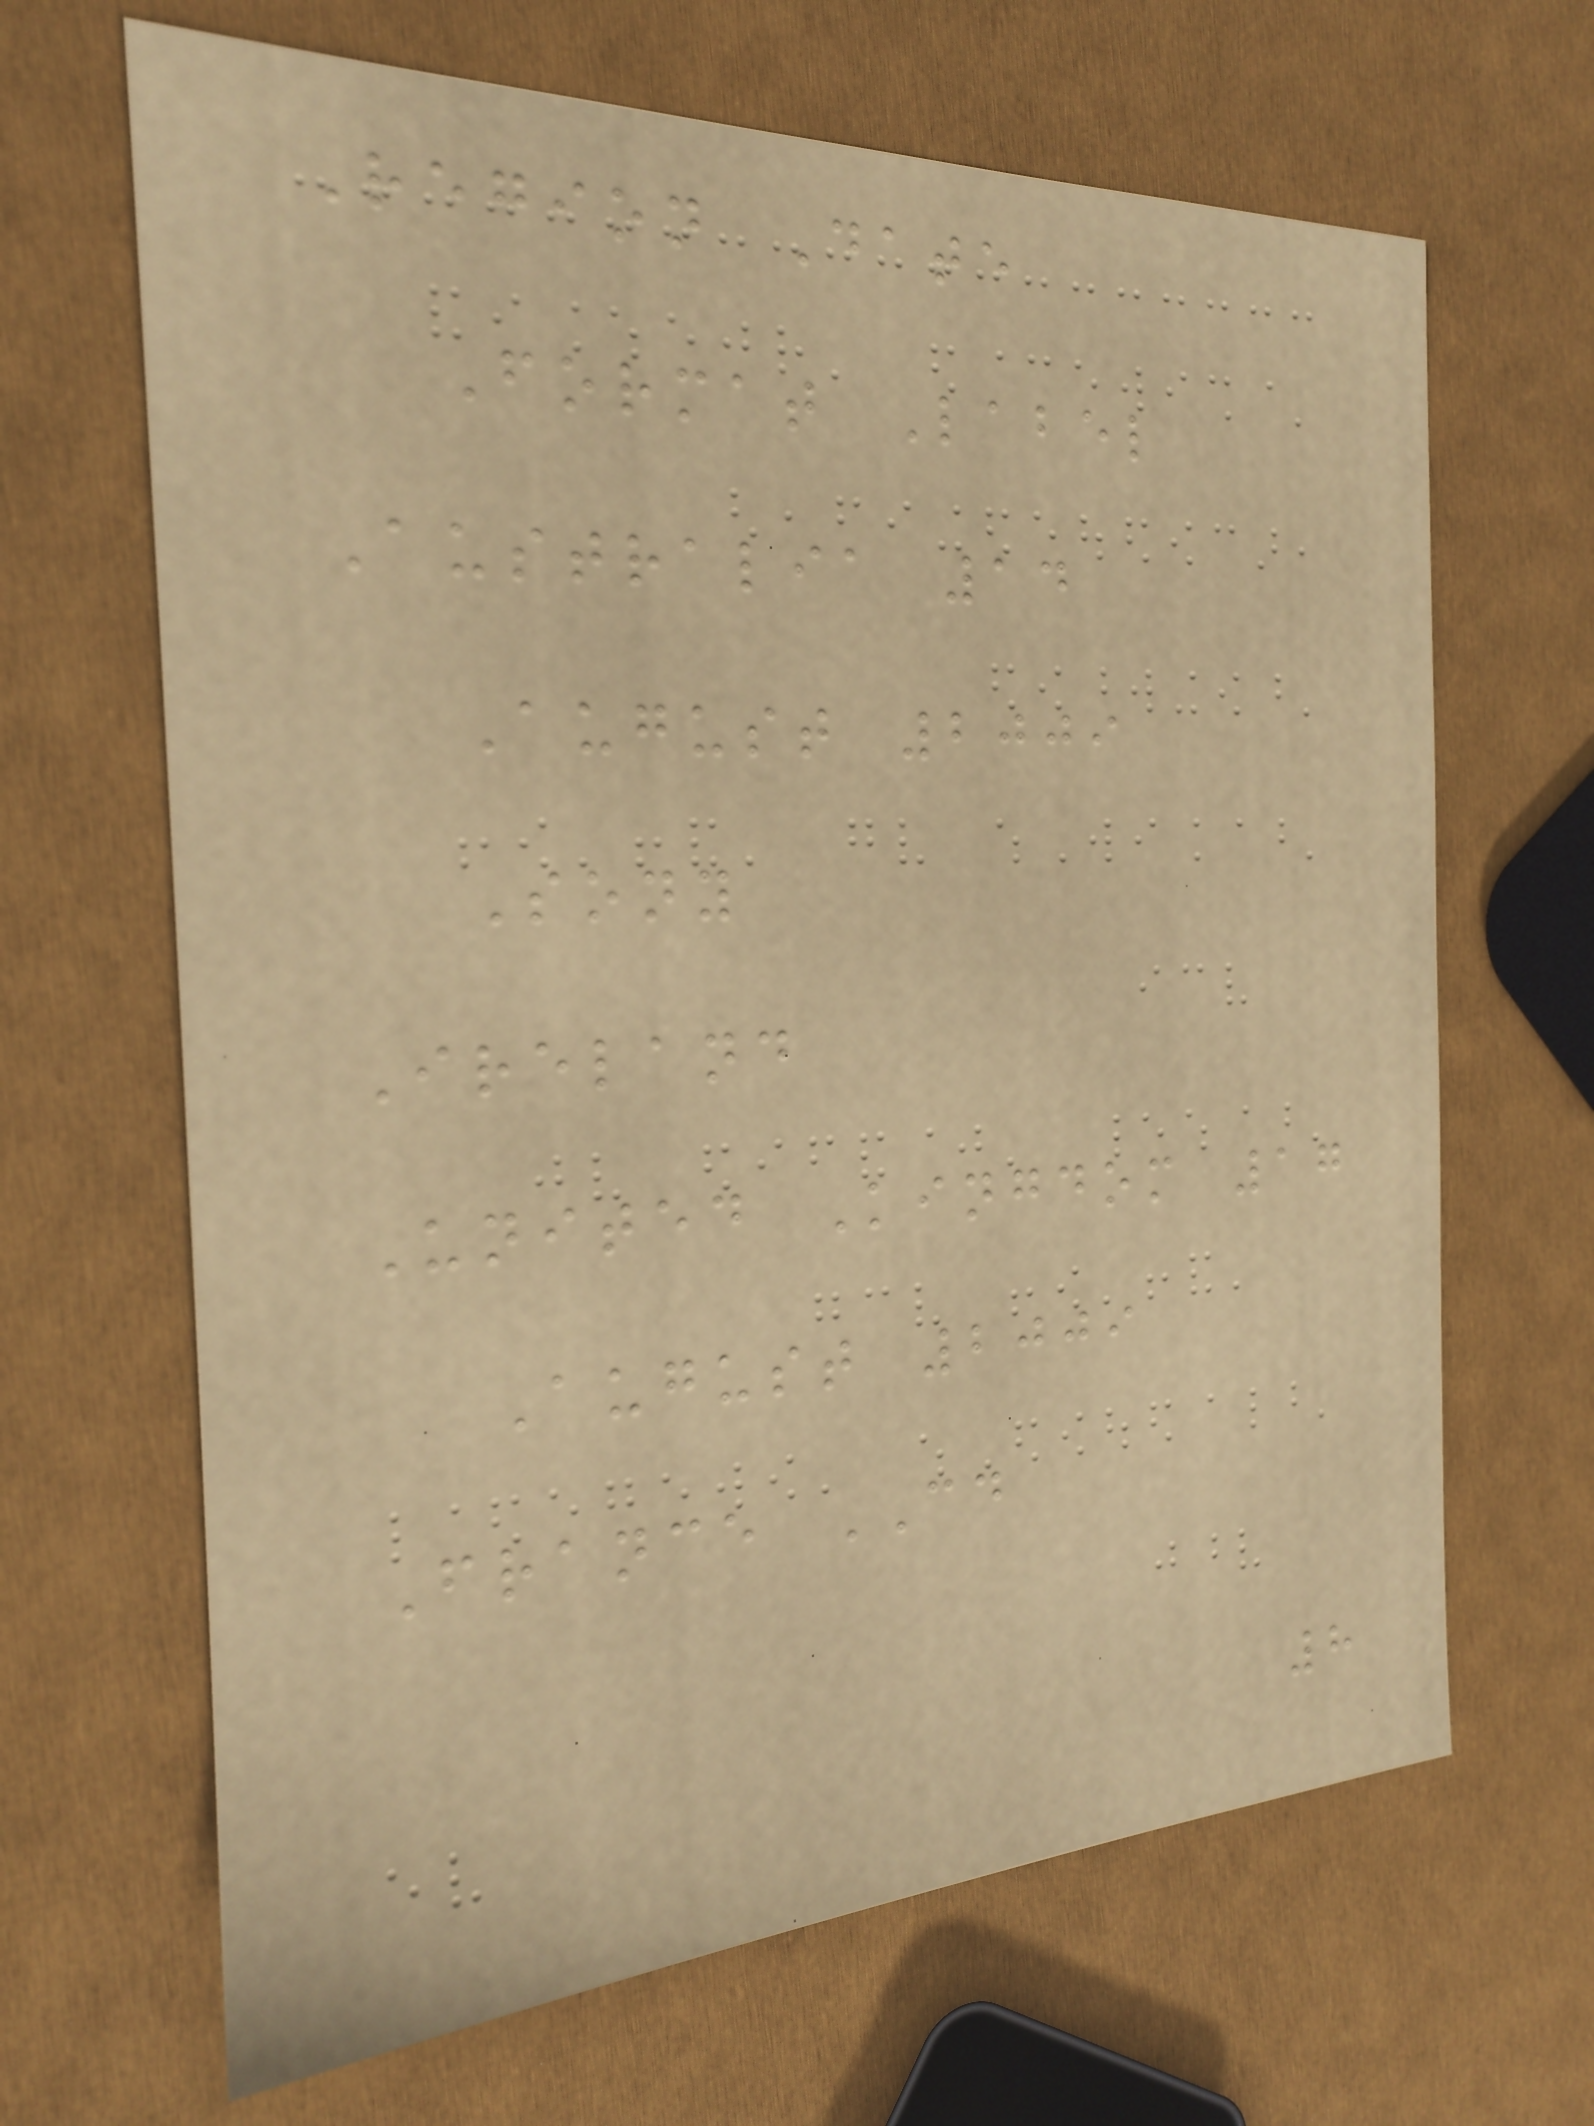Region Date
Format Label
Australia 14
August 2009
Sony
Ireland
United Kingdom 17
August 2009
France CD
8
